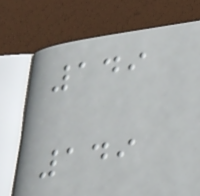149
149
